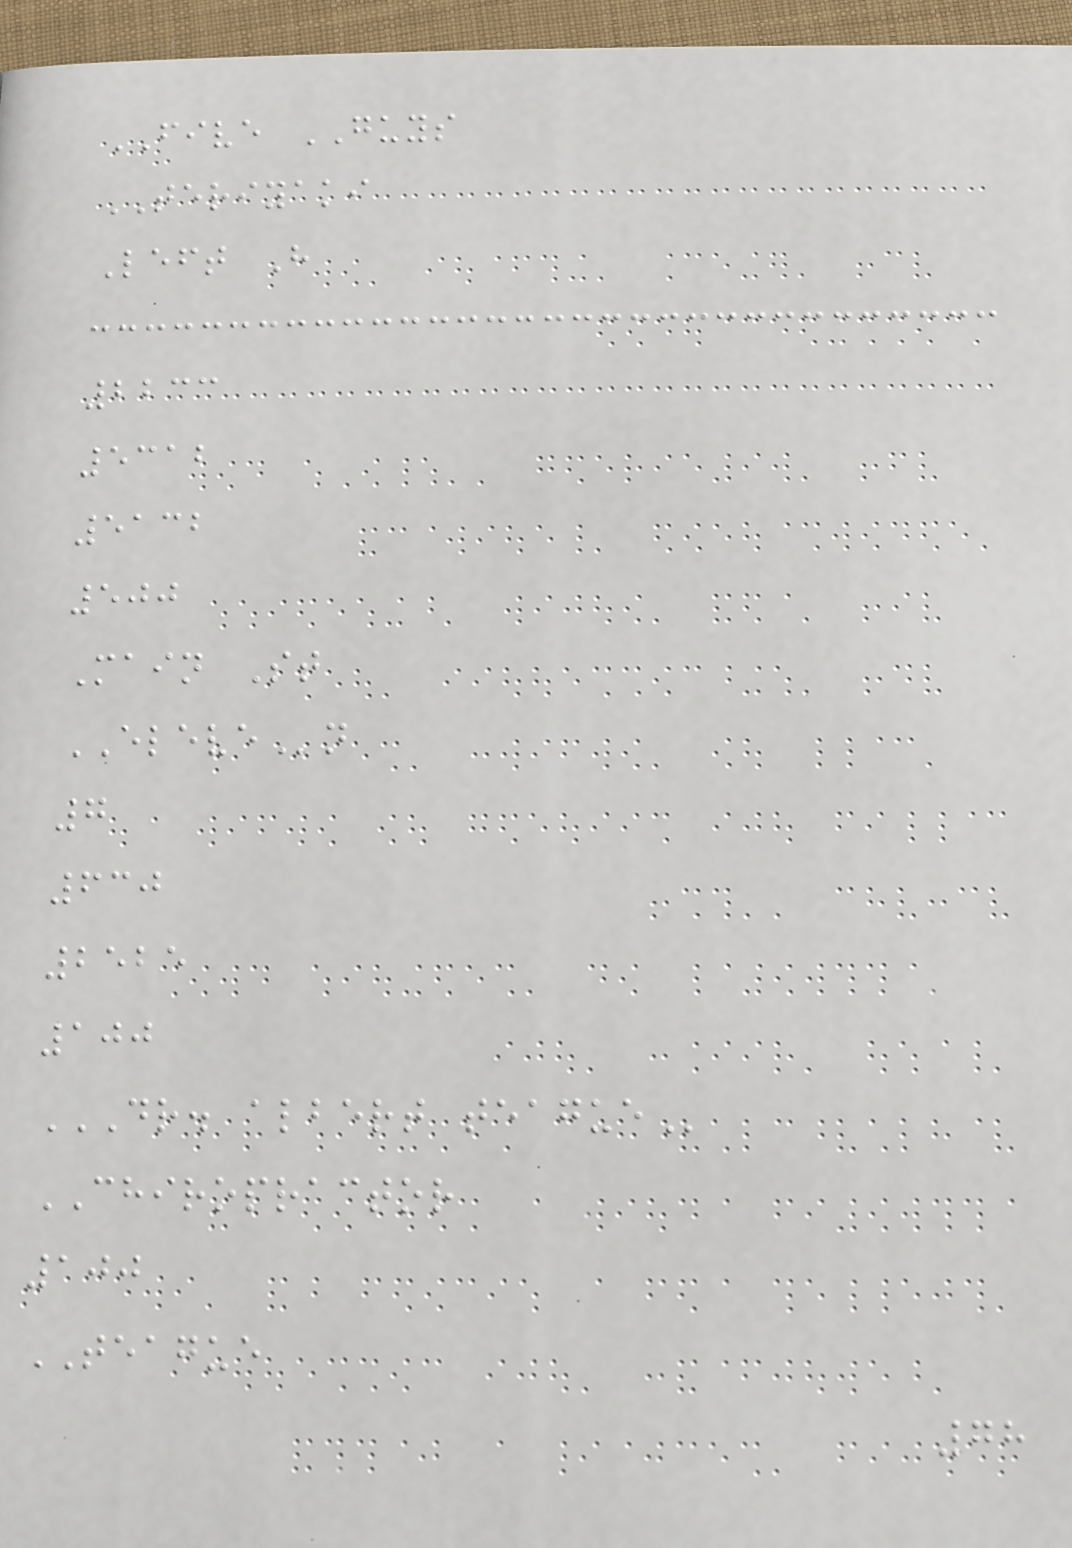FIVE GUYS
TERIYAKI
Left H
2233
5312
5132
500
Main St
ELEVEn
7
630
2525
100
DR. ALBERT TEAGUE
CHIROPRACTOR
100
TEAGUE
78
